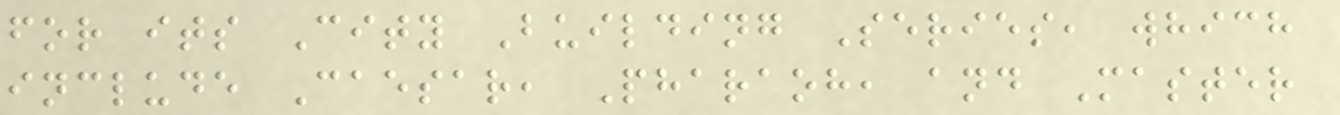for its City Building Series, which
include Caesar, Pharaoh, and Master
